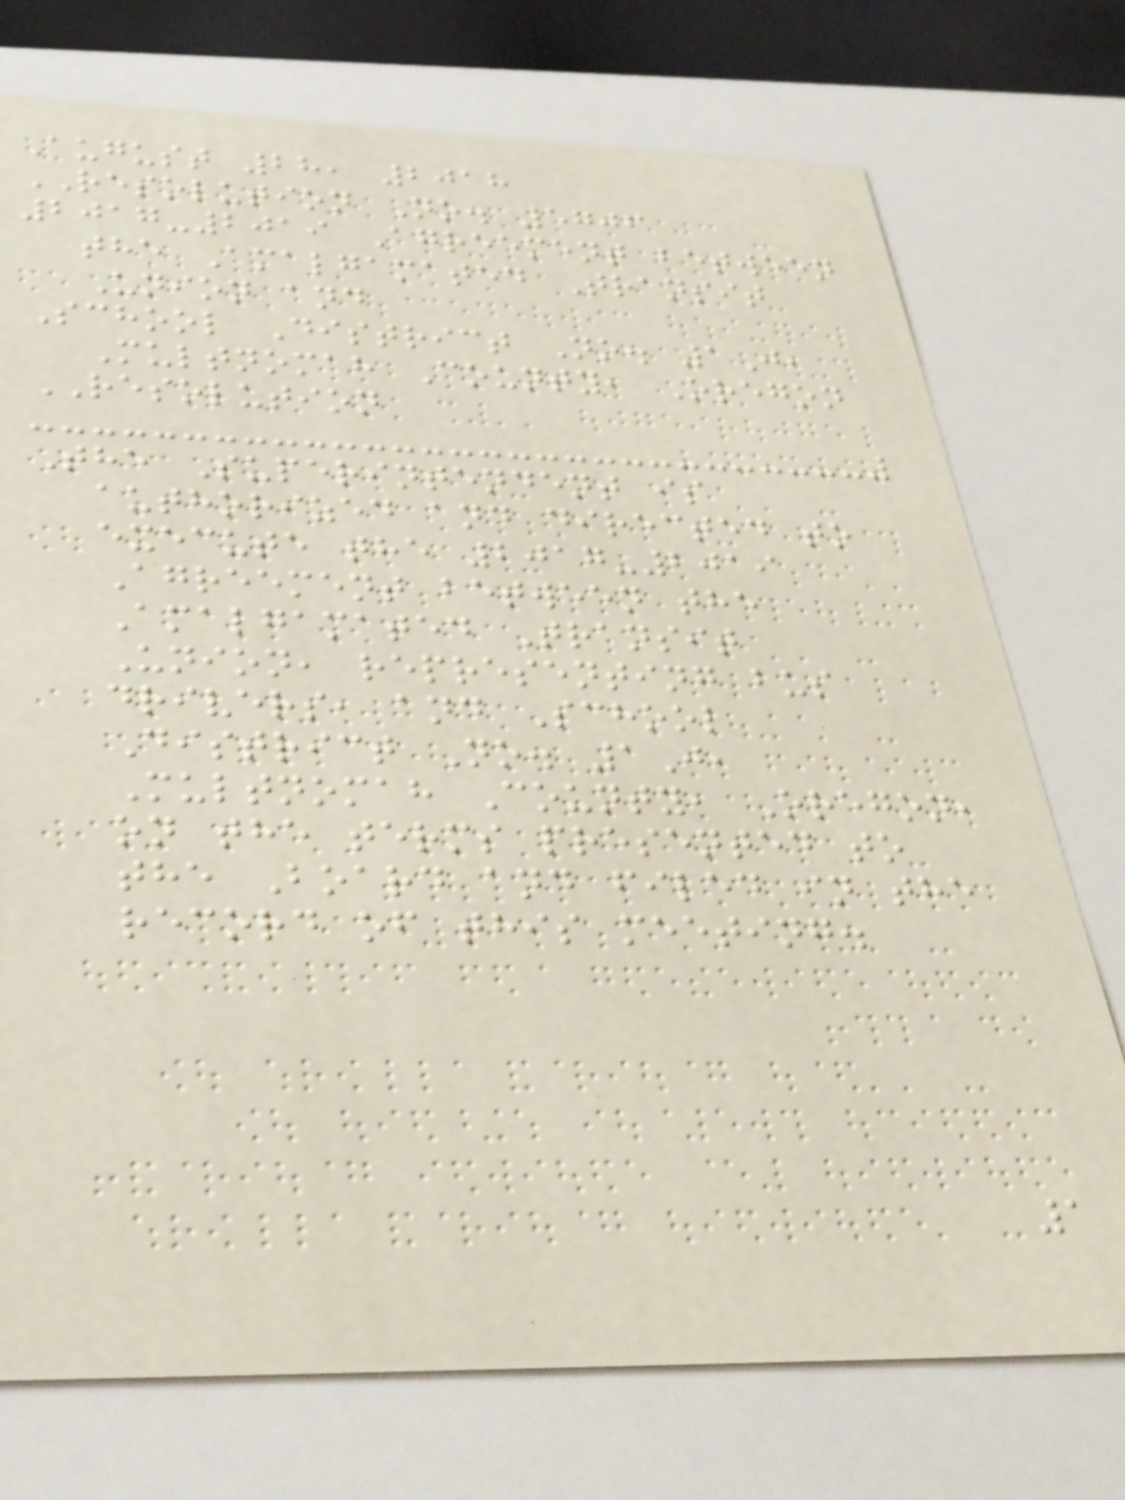August 28, 2018
RESOLUTION No. 5706
2017-2019 Agreement between
the Amalgamated Transit
Union and
School District No. 1J,
Multnomah County, Oregon
RESOLUTION
The Superintendent is
authorized and directed to
execute the 2017-2019
Agreement between the
Amalgamated Transit
Union, representing bus
drivers, and School
District No. 1J,
Multnomah County, Oregon,
on the terms presented to
the Board and filed in the
record of this meeting.
1
